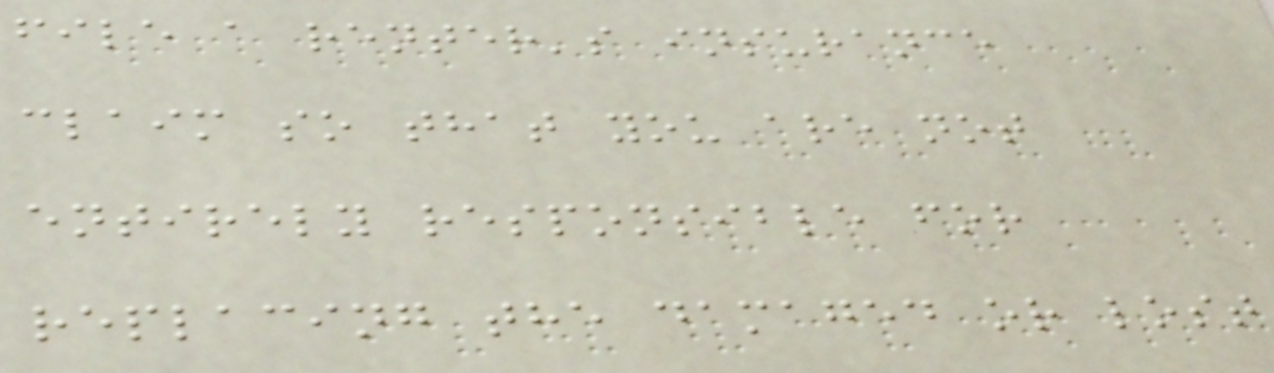file a renter's insurance
claim so that you are not
entirely responsible for
replacing the damaged or lost
